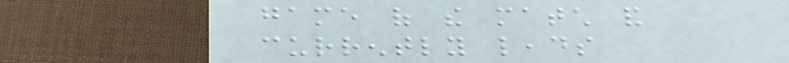game of the match and
currently leads
